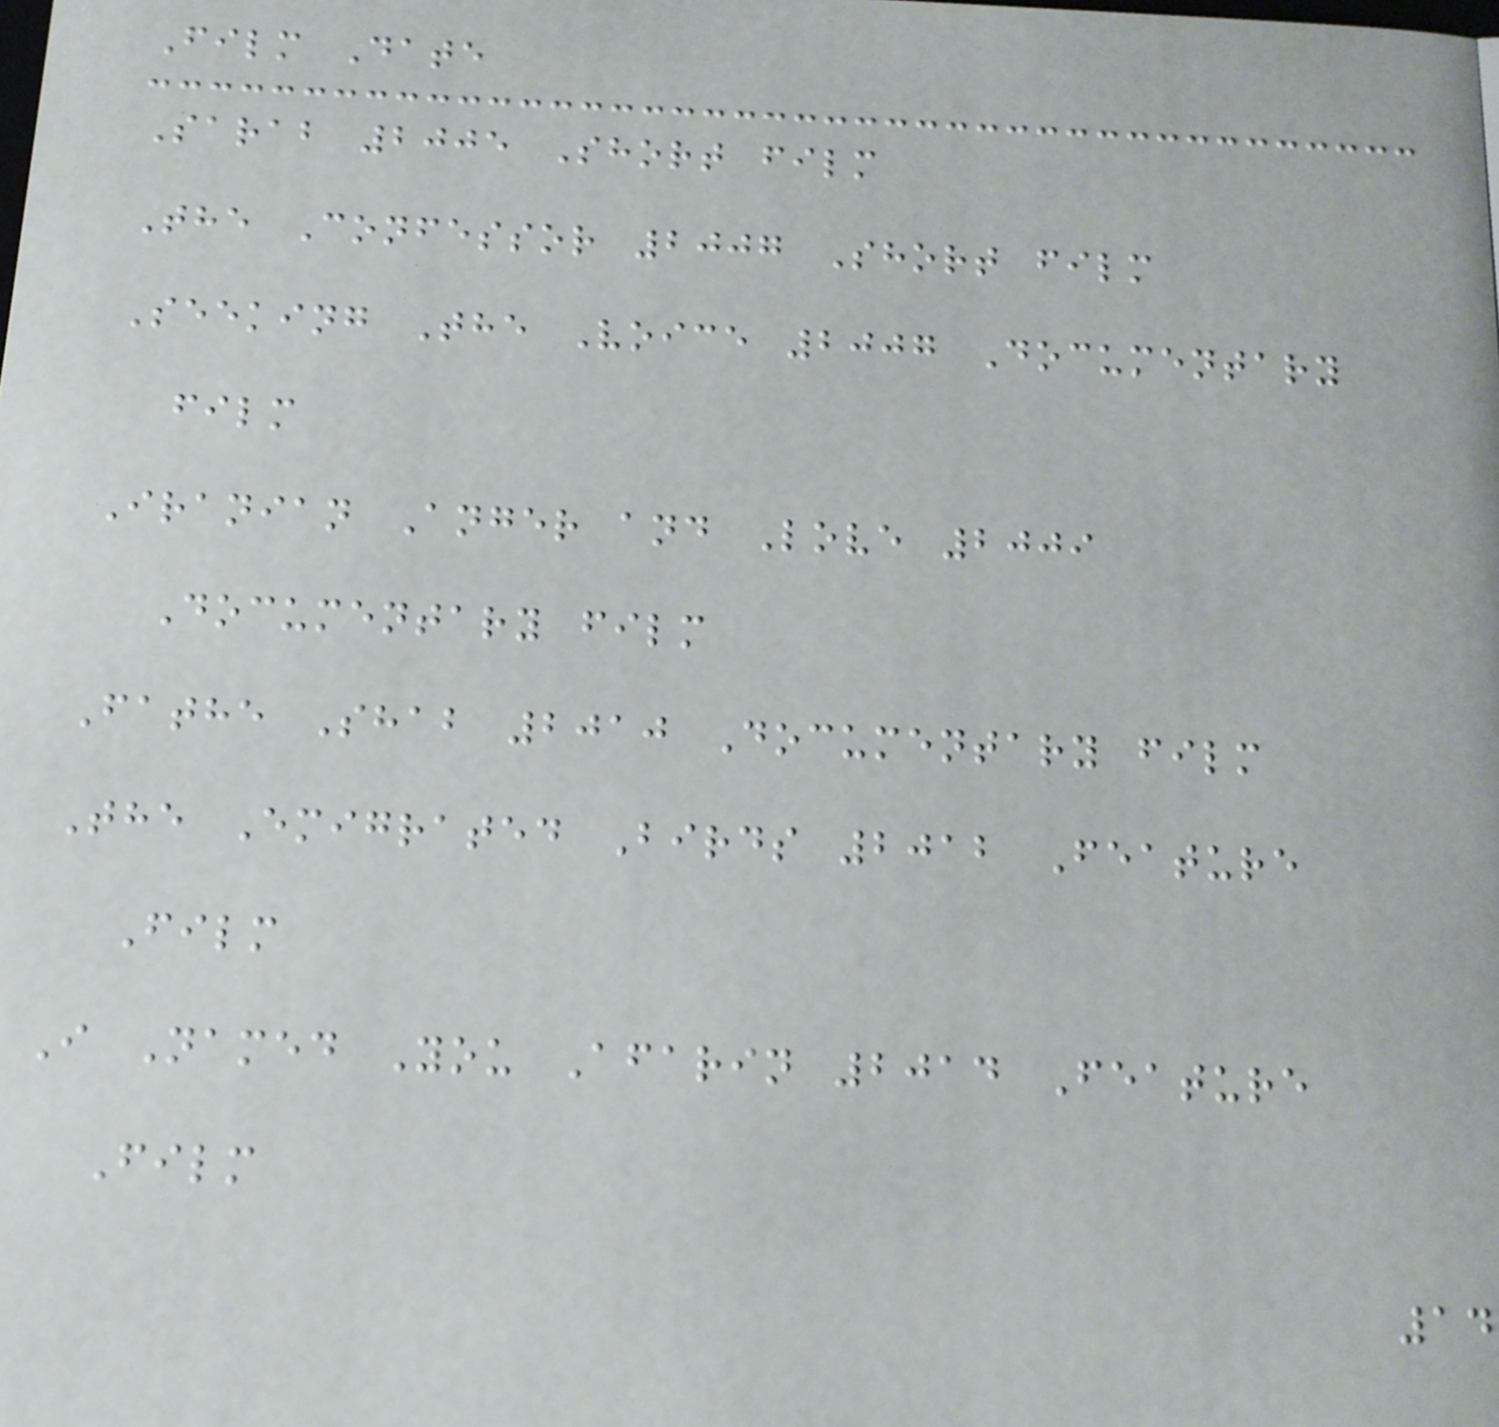Film Date
Sarab 2005 Short film
The Confessor 2007 Short film
Seeking The Voice 2007 Documentary
film
Iranian Anger and Love 2009
Documentary film
Fathe Shab 2010 Documentary film
The Emigrated Birds 2012 Feature
Film
I Named You Afarin 2014 Feature
Film
14
